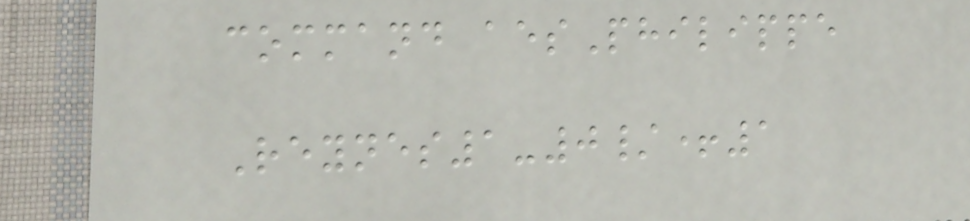command aesPhilippe
Reynes1-0/+1
